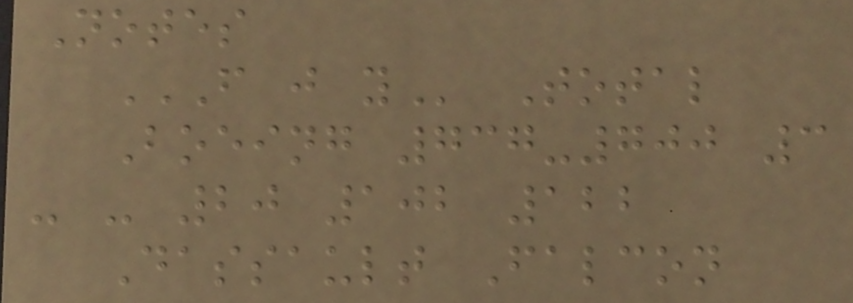Notes
F J Y Total
Boeing 737-700 3
- - 20 102 122
Dassault Falcon
